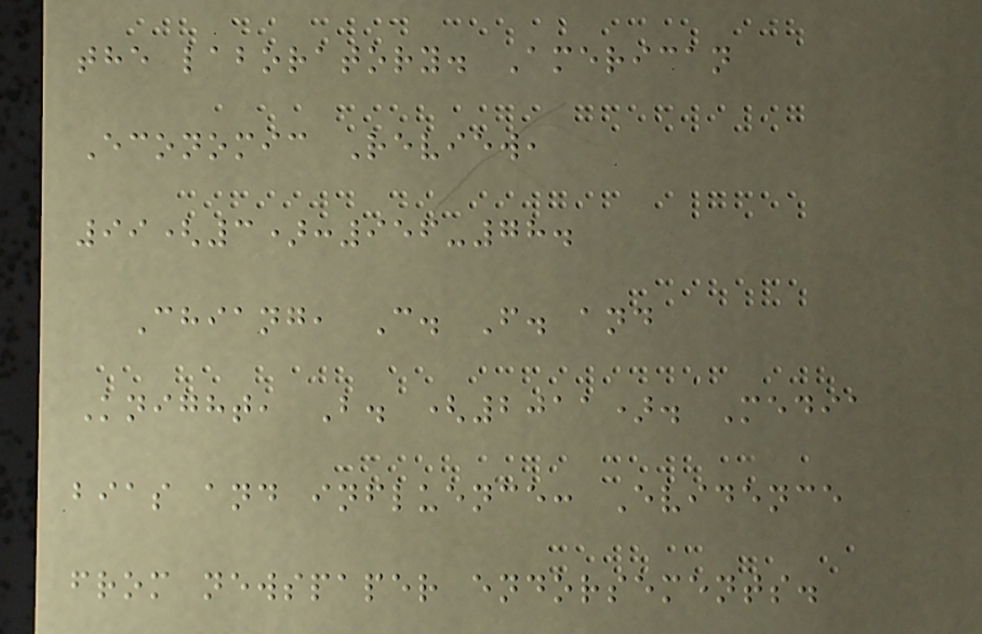the laboratory. American
Economic Review,
99(3):956-78.
Chiang, C. F. and
Knight, B. (2011). Media
bias and influence: Evidence
from newspaper endorsements.
